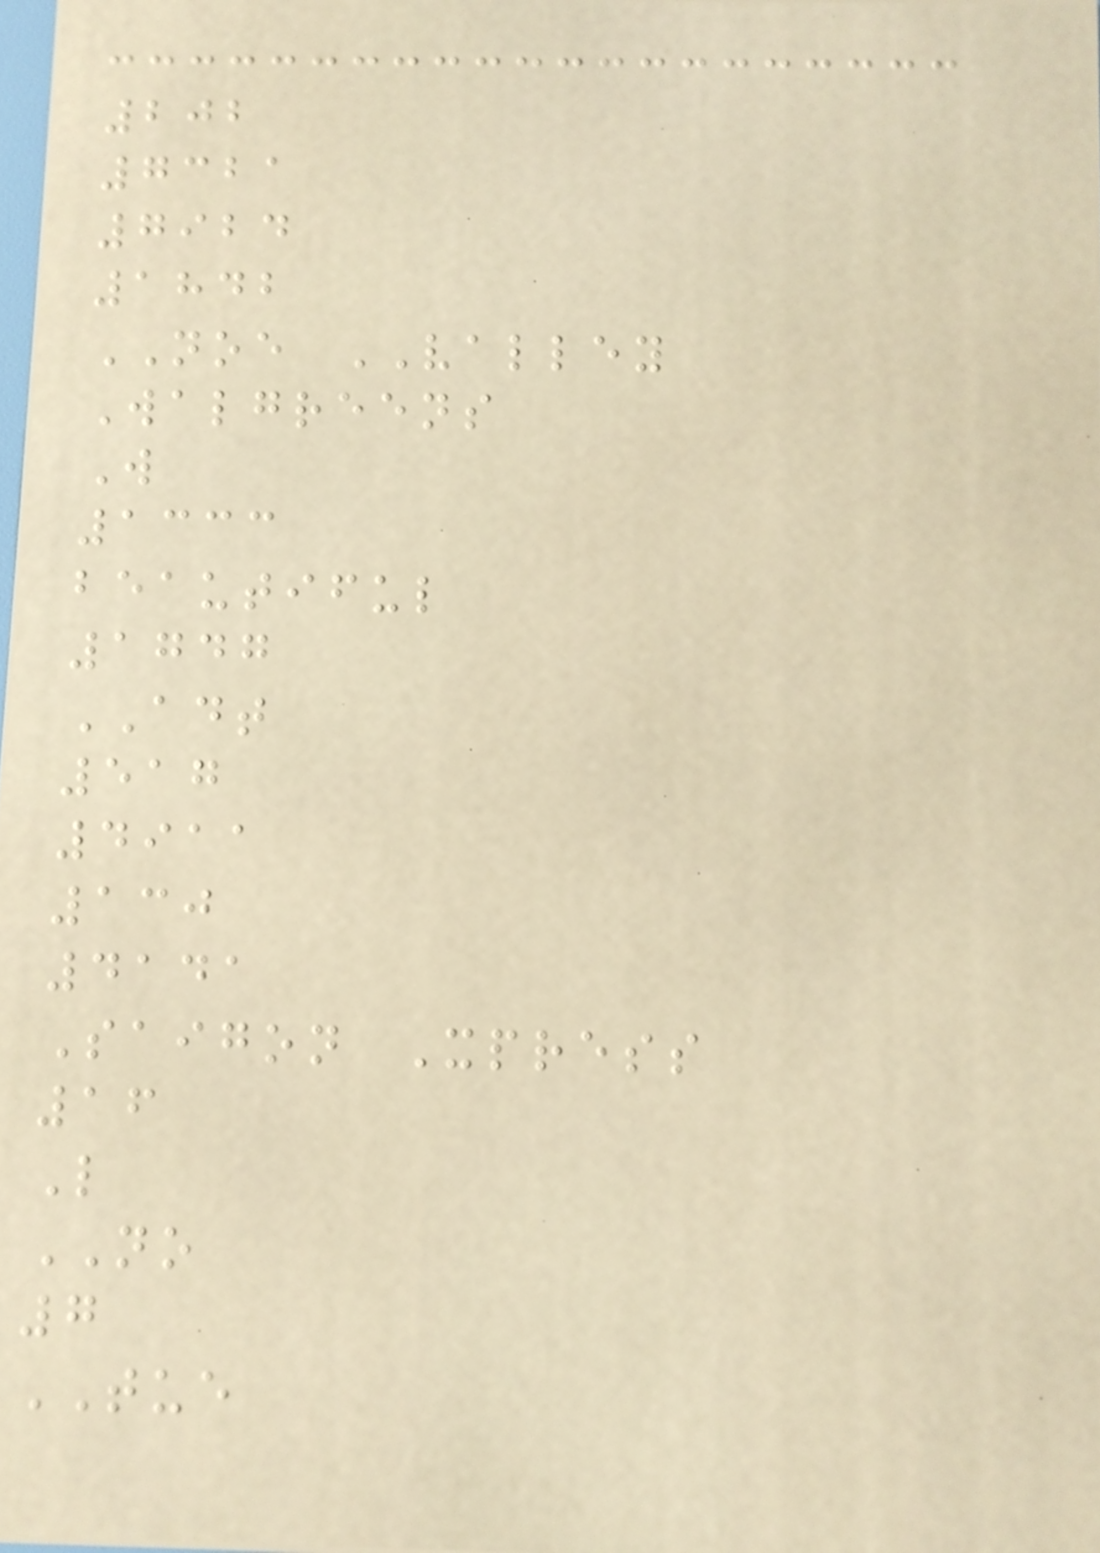202
7321
7924
1842
NOE VALLEY
Walgreens
W
1333
beautiful
1747
ADT
517
4911
130
4141
Saigon Xpress
16
L
NO
7
TUE
